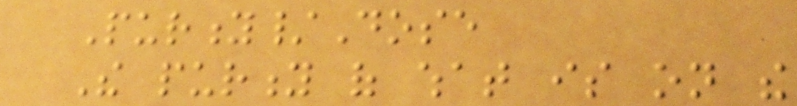Purity/Dose
The purity of what is on the
